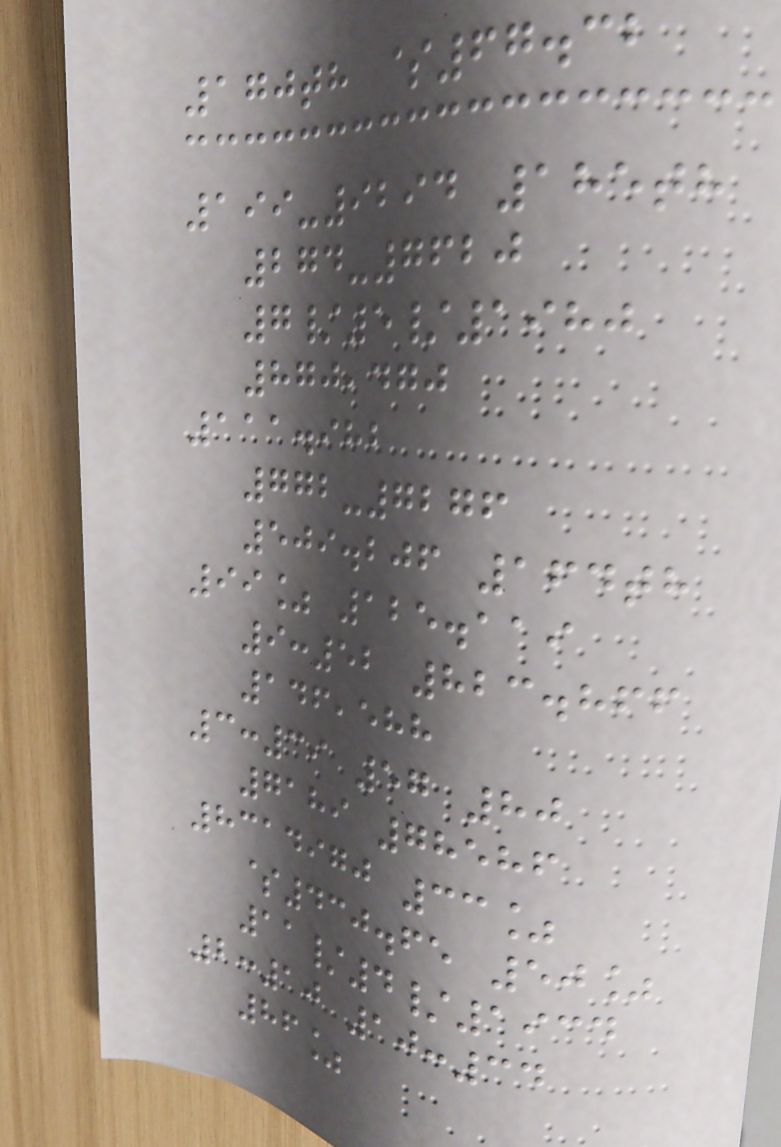170th $67.32
199-9294 185th
274-7620
7/5/1980
870,470
111.982
772-7276
509.206 164th
99% 125.119
9:52 823.866
146,588
3:39 57 80
7189 78586
8314970 33%
$430.65 50%
11/4/1934
2:10 10:34
86%
